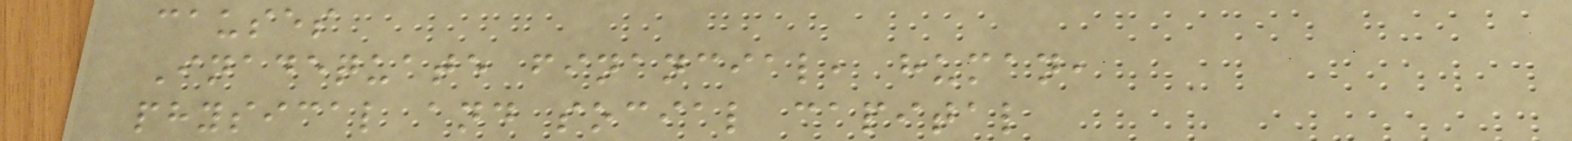causes
Inadequate financial, human,
physical and social capital
